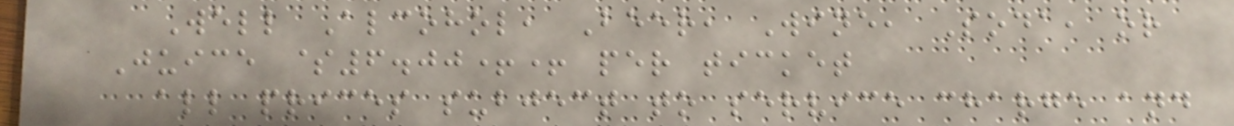Well Alcohol, Beer, Wine, Soda, or
Juice $6.00++ per ticket
all prices subject to service charge and
